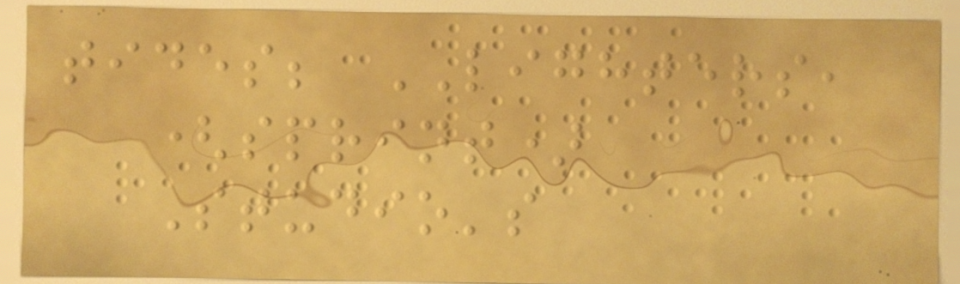tides; LIGHTERS,
(sprint)
Studio's
